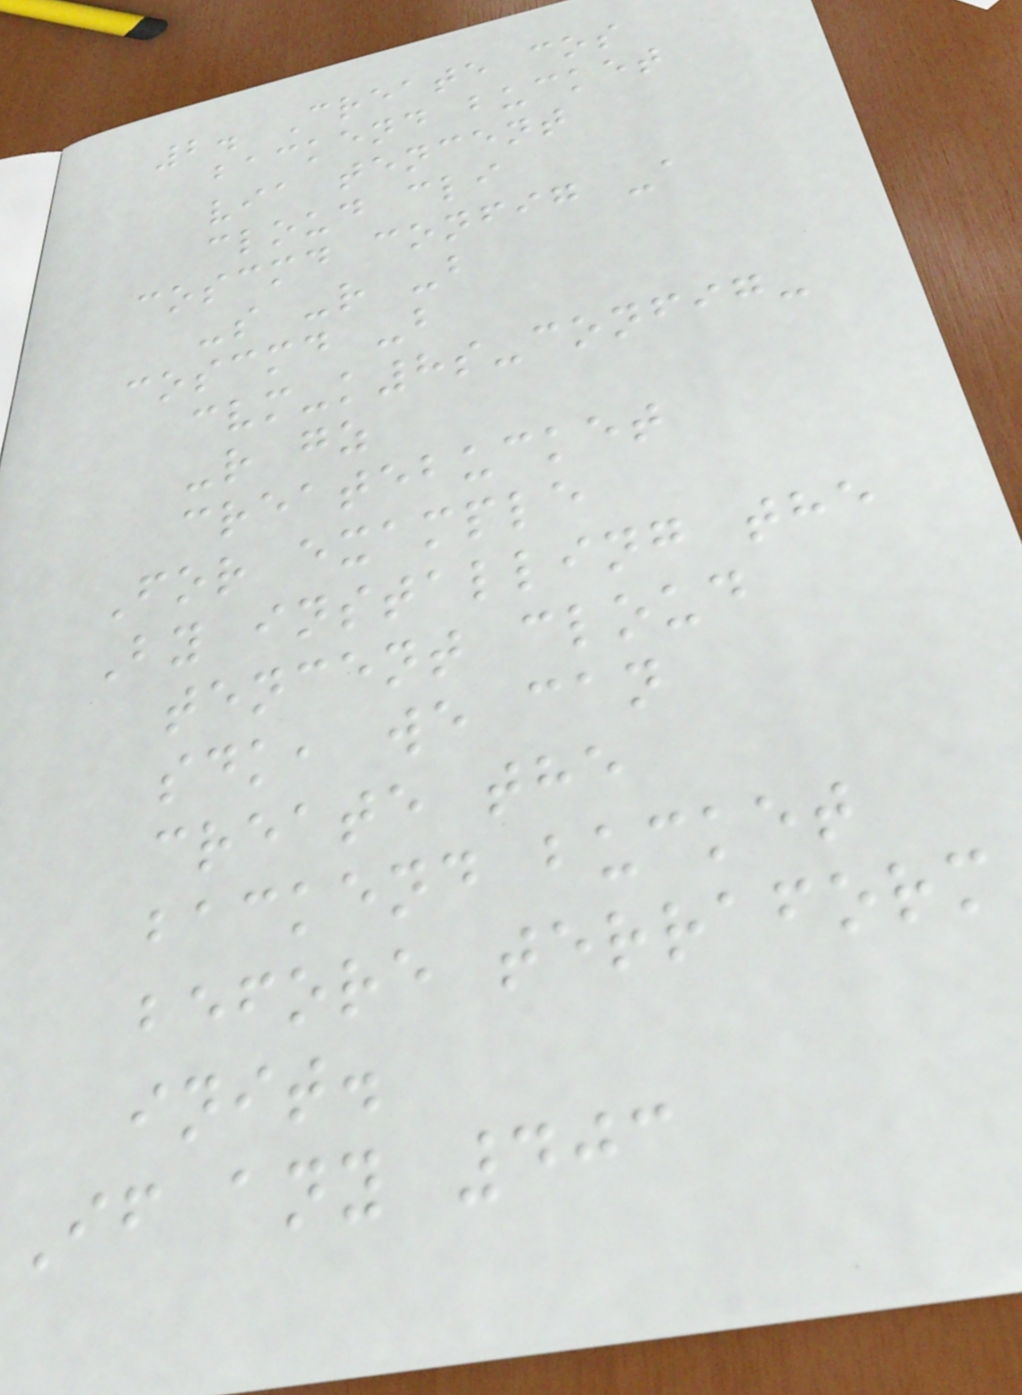2. Create cos
backend bucket
via tencent
cloud cli
coscmd config -a
-s -r -b
coscmd -b
cvm-k8s-config-
-r gz
createbucket
For example
By installing the
tencent cloud
sdk, we can
create the
backend bucket
before terraform
init.
If any 403
